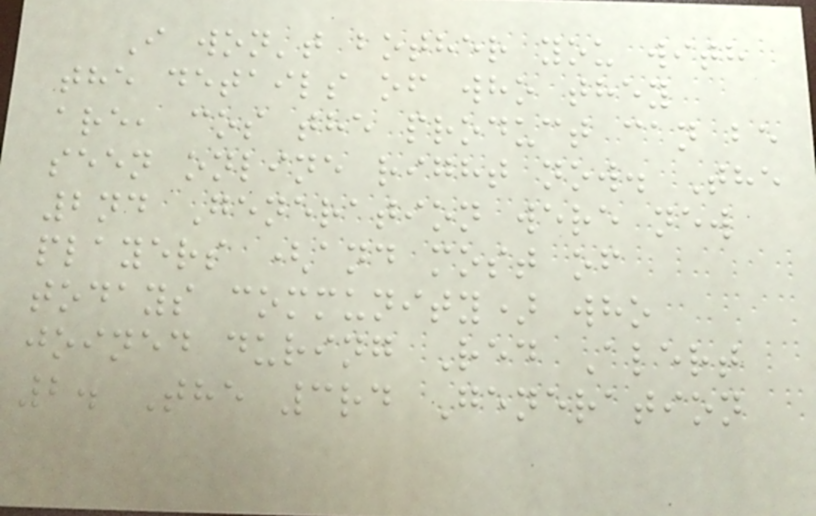I won't bother you with
the details of who they
are, cos the product can be
seen online right now. The
2nd Generation were new
players (and most of
todays community) who
joined during Red Alert
2. The 3rd Generation
